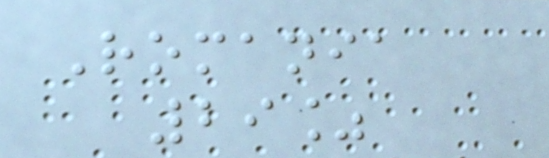Romania
29%
